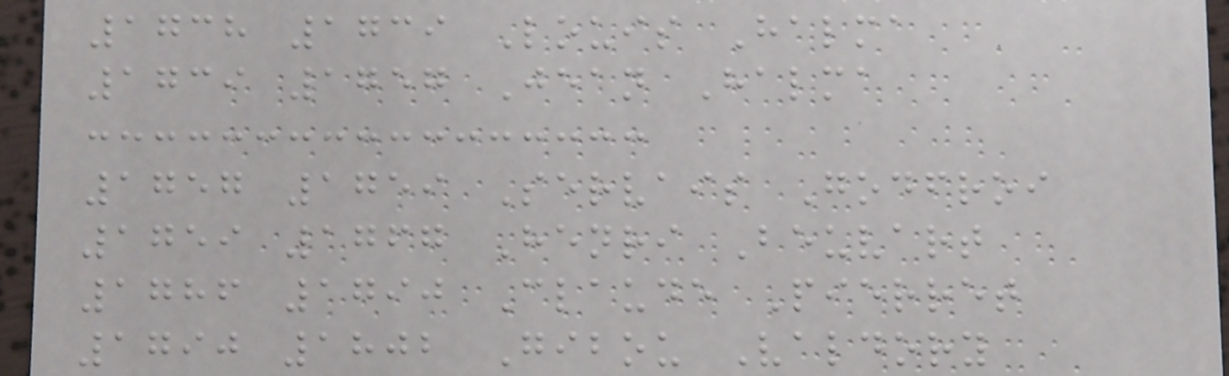1738 1739 Louis Halma
1739 1757 Jean Halma
1757 1759 Servais Godfroi
1759 1767 Henri Beuvart
1786 1790 Claude Pierret
1790 1802 Gibou Valdory
